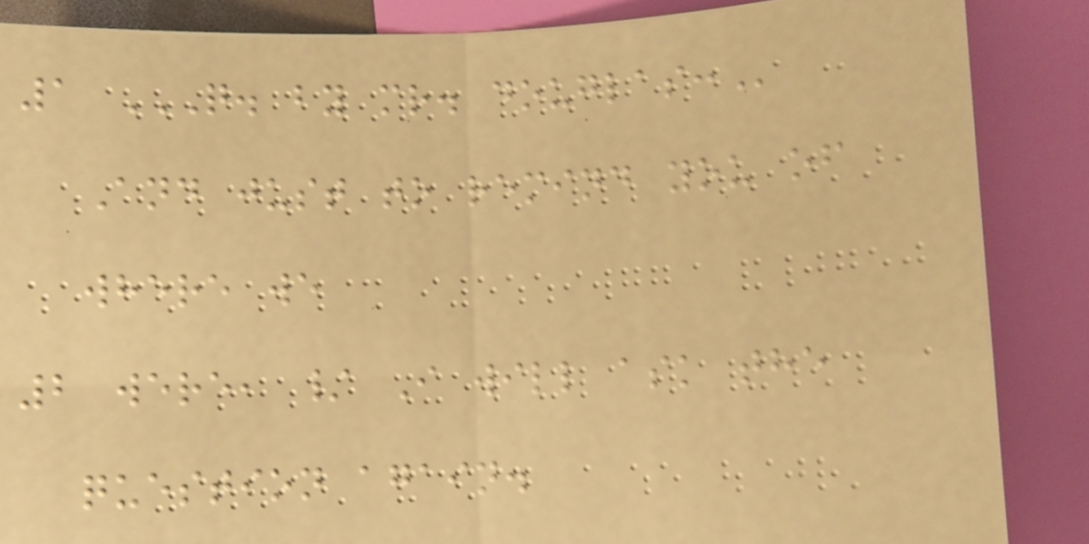1 Q. BY MR. DOUGLAS:
And just to remind you of
where we
2 were, / I will ask the
question again.
